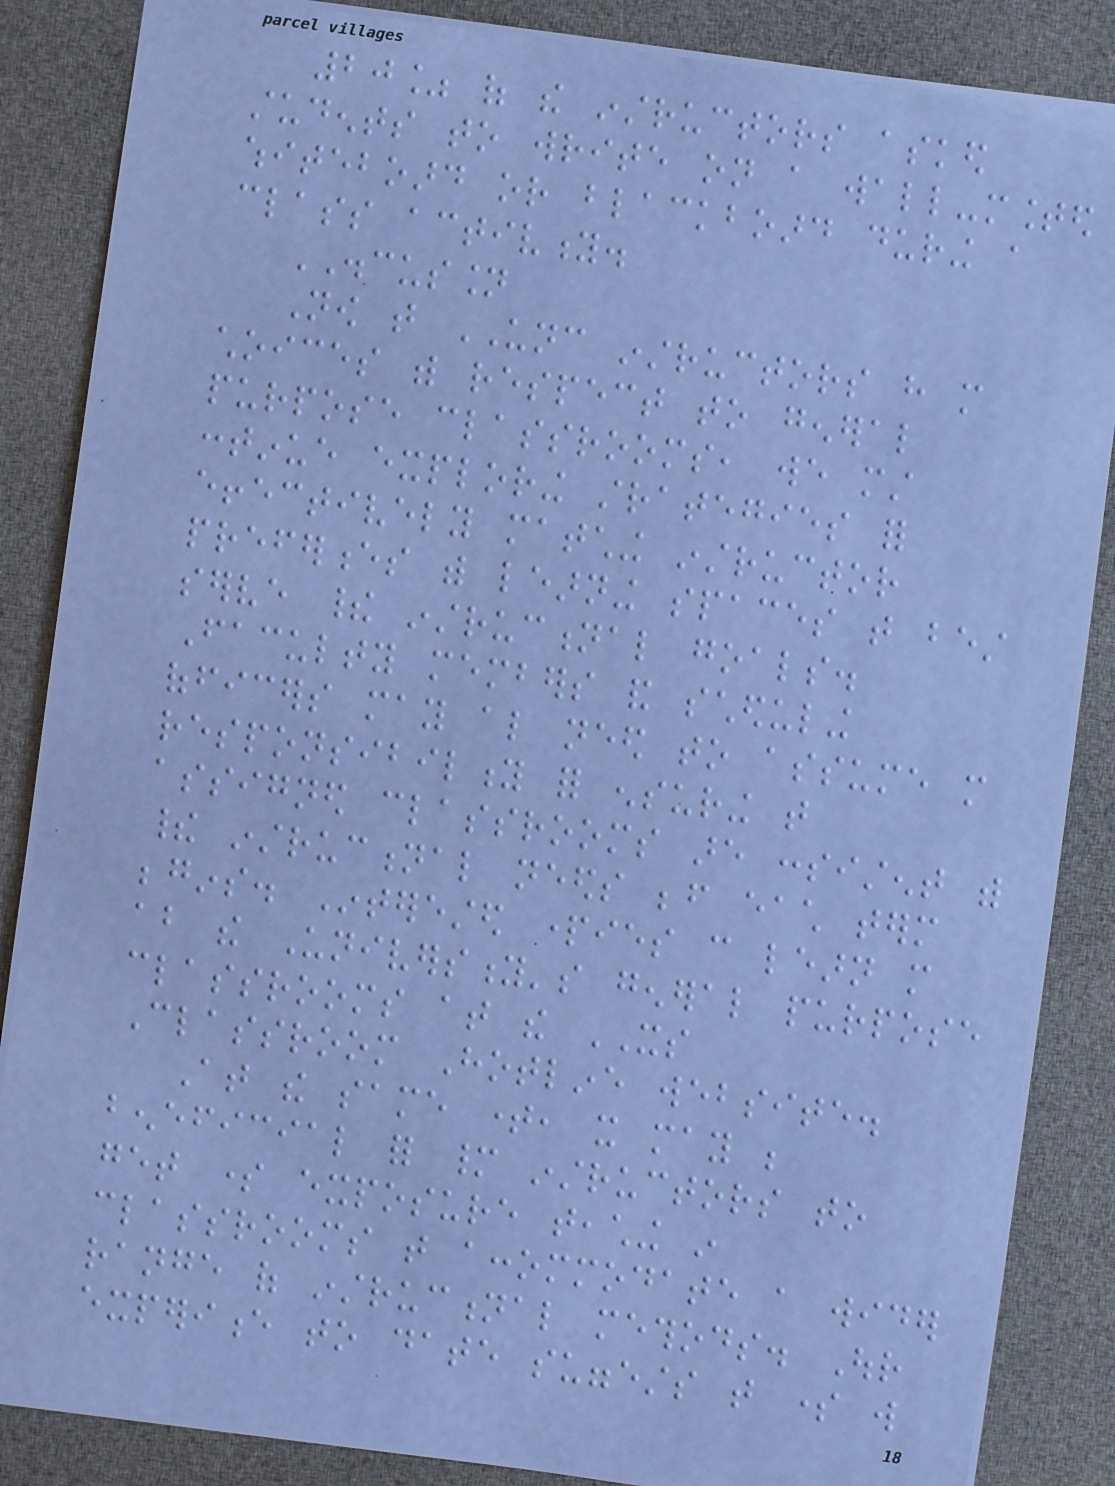20% of the instructors asked
students to write on a wall-mounted
whiteboard or blackboard during a
class activity.
DISCUSSION
Now that UNC instructors have more
choices with respect to general
purpose classrooms, we must
continue exploring strategies for
effectively matching instructor
preferences with learning spaces that best
serve their instructional goals.
Faculty members and scheduling
officers may also need to assume more
responsibility for ensuring that
assigned classrooms are consistent with
their instructional needs before each term
begins. Interested parties can learn more
about the University's general purpose
classrooms at the ITS
Classroom Hotline website.
At the same time, it may be
beneficial for many instructors to
get some exposure teaching in
classrooms that accommodate a wider
range of instructional methods. Our
experience to date suggests that some will
